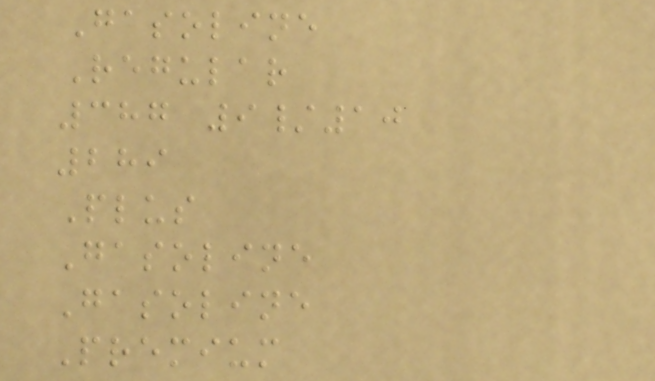Gasoline
Regular
387 9/10
289
Plus
Gasoline
Gasoline
Premium
